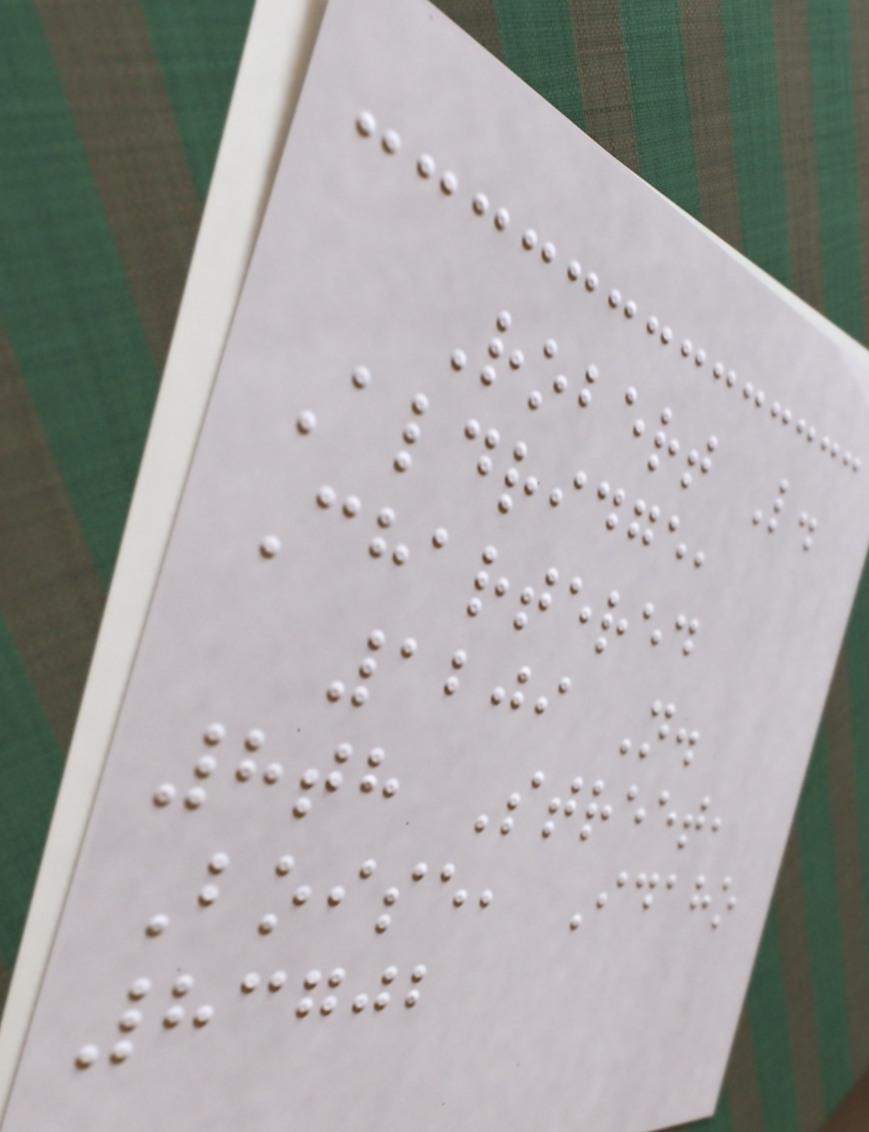Robert L.
Aldridge,
Chartered
1209 N.
8th Street,
Boise, Idaho
83702
